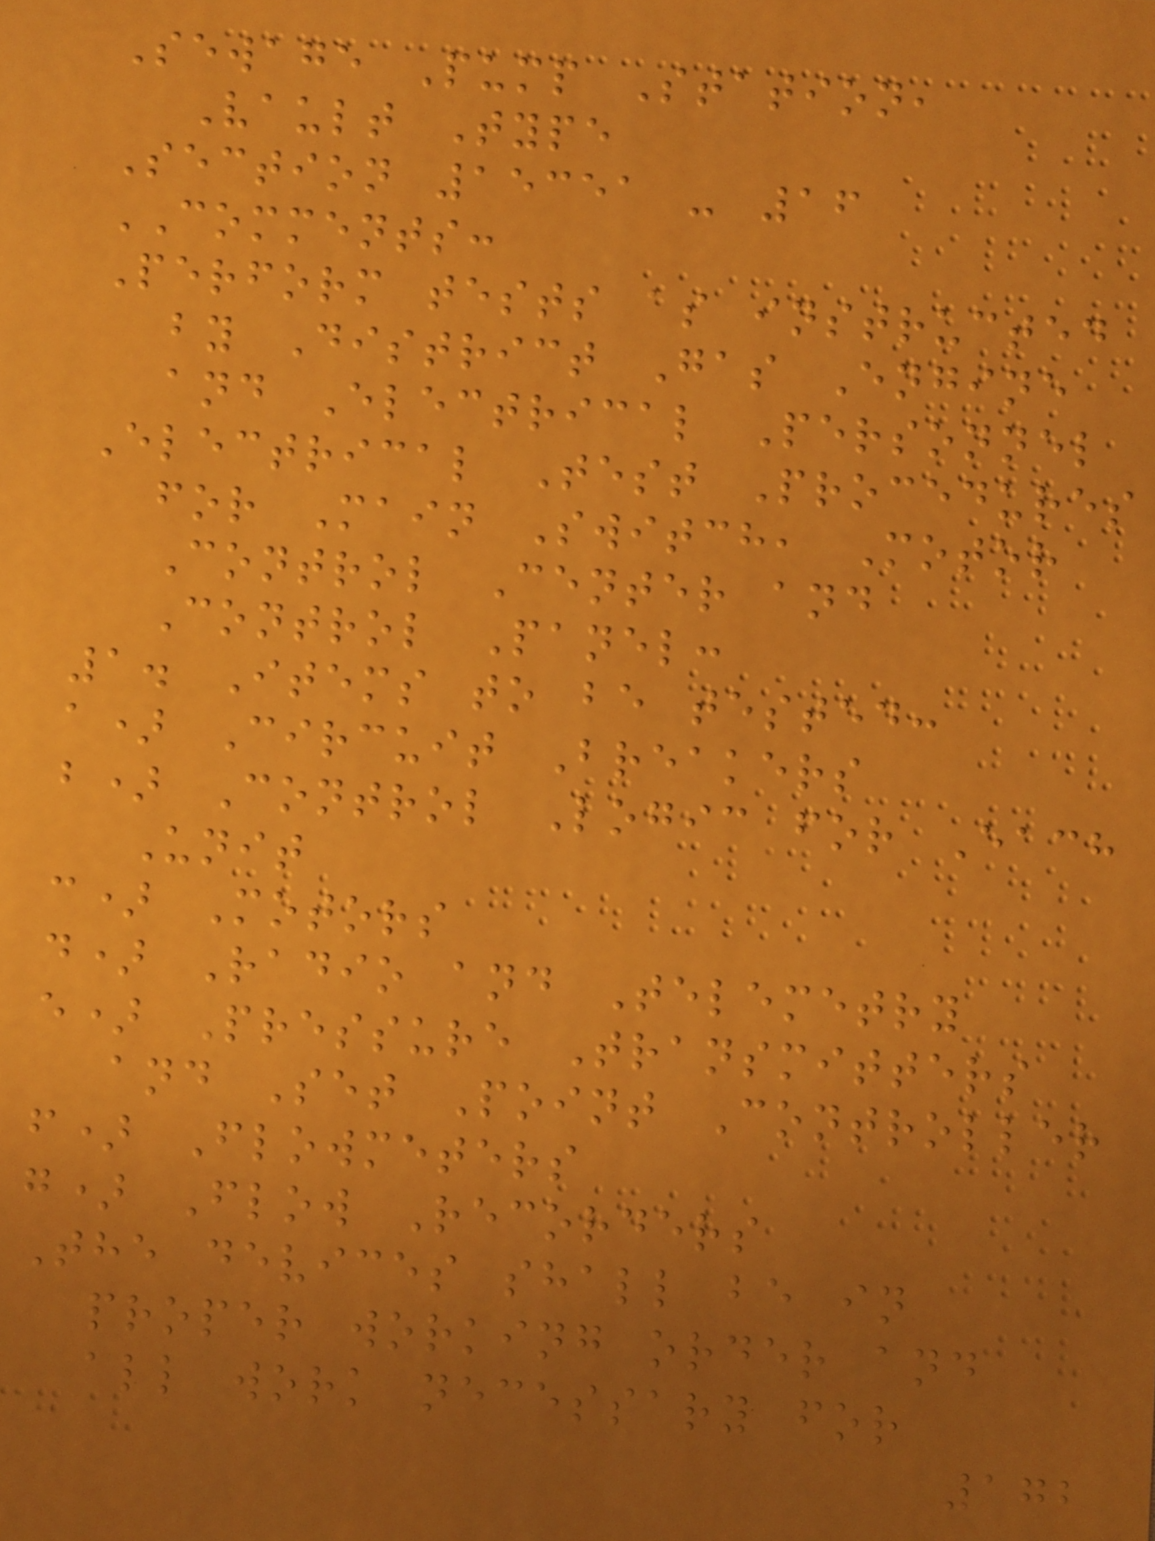Sewage Pump Station,
Vault Type
Section 15351 - 16
COMMENTS:
Perform tests as instructed
by District Gas Engine
and Electrical Personnel
Electrical Test Procedures
for Main Switch, Motor
Control Center and
Control Panel:
1. Items to be tested:
a) Circuit Breakers
b) Control Logic for Each
Unit
c) Motors
d) Radio and Telemetry
e) Pressure Transmitters
and Set Point Controller
f) Flowmeters
g) Flow Recorders
The devices shall be in
proper working order and
all work necessary for
172
